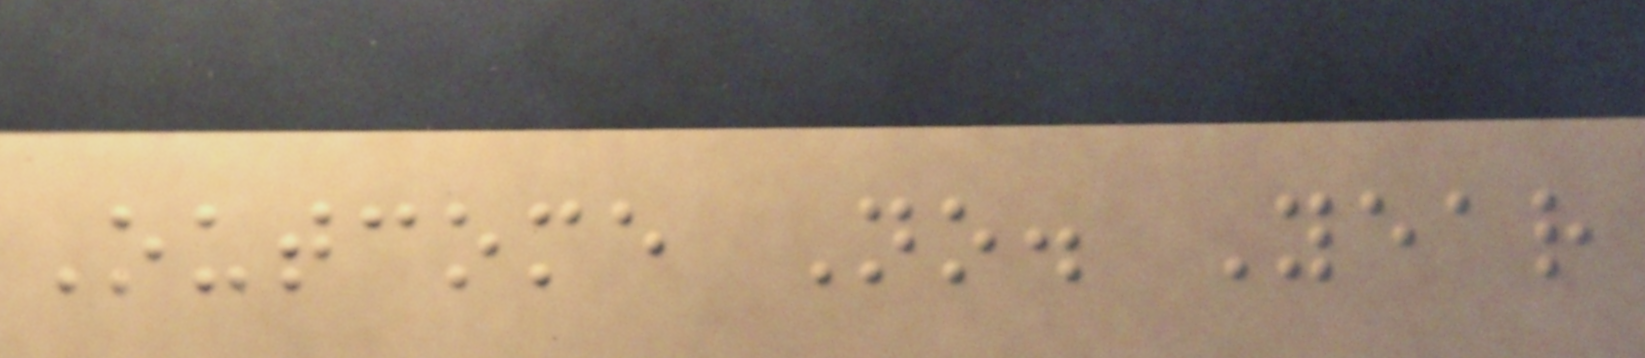Outcome No. Year
